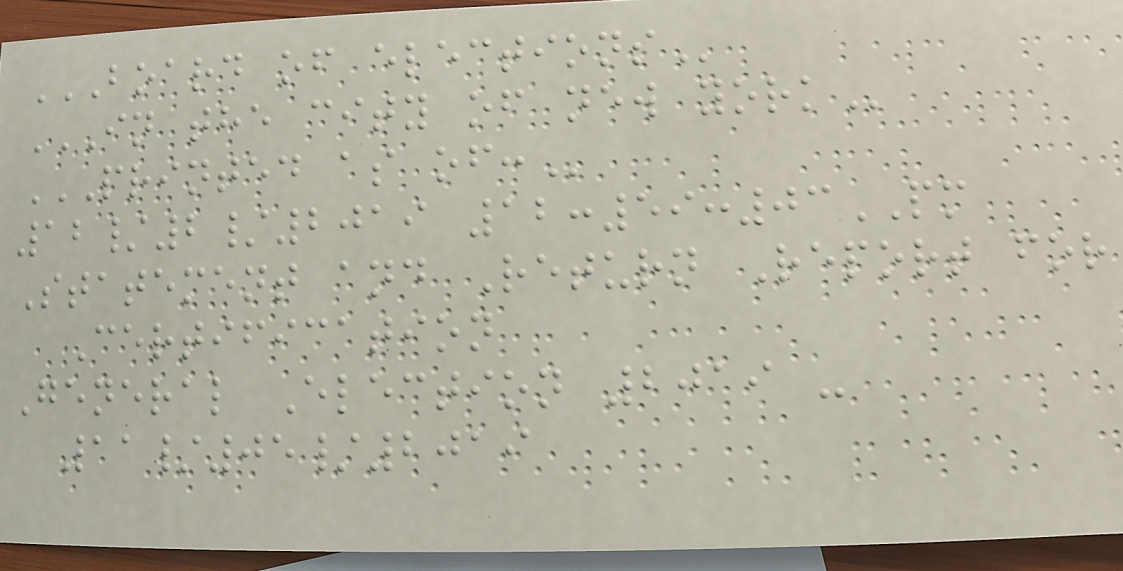BOARD OF ELECTIONS
IN THE CITY OF NEW YORK
PRINTED AS OF:
12/2/2019 12:59:03PM
Statement and Return Report for
Certification
General Election 2019 -
11/05/2019
